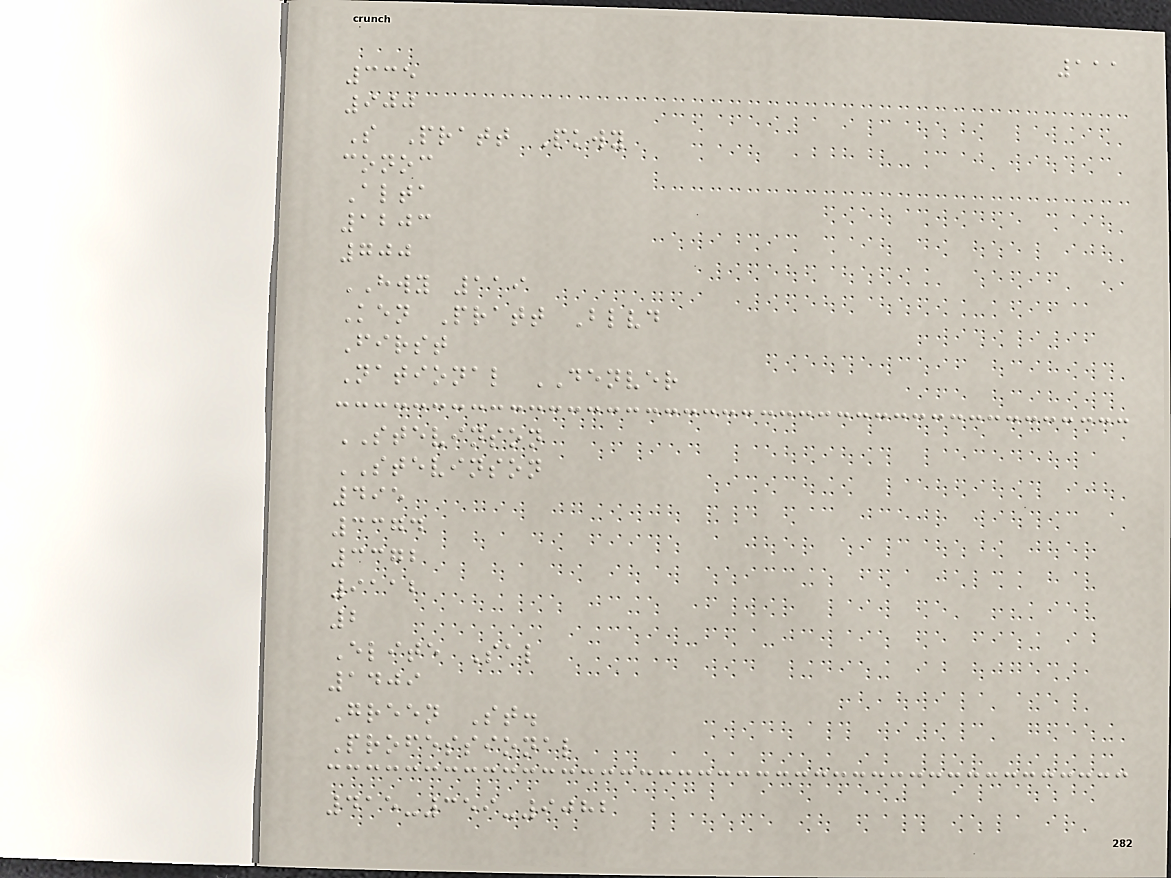111
335
900
S Pratt Pkwy
conoc
Alta
1203
700
HWY 119
Ken Pratt Blvd
First
National DENVER
STEVINSON
STEVINSON
495
3374
3372
9112
2
Elite Sal
1409
Green St.
Professional
415-359-9082
